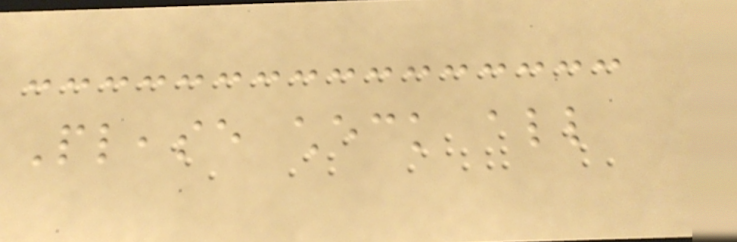Please check all
